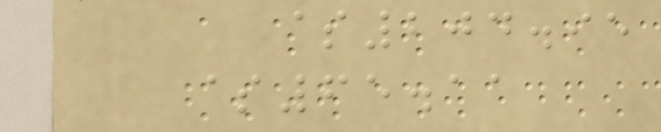$204.95
$65.11
